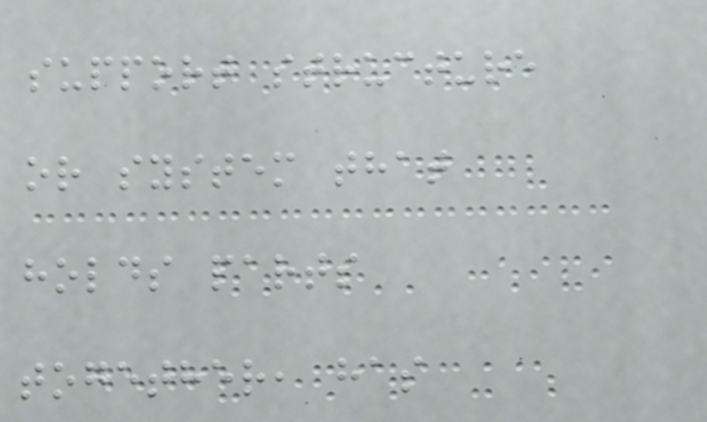support structure
or system that
holds parts
together, has
